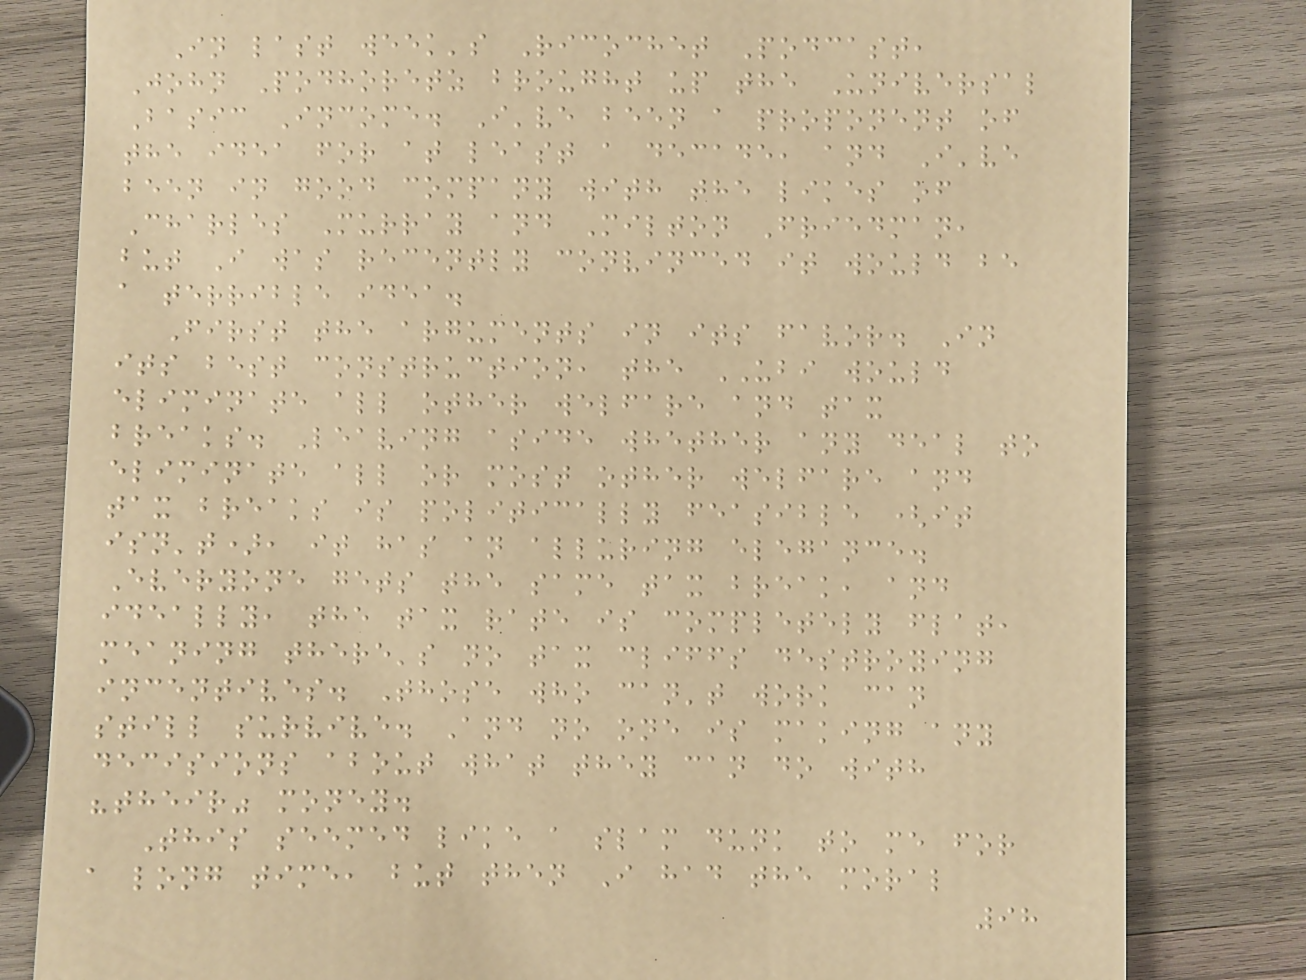In last week's Ricochet Podcast,
John Podhoretz brought up the Universal
Basic Income. I've been a proponent of
the idea for at least a decade, and I've
been in good company with the likes of
Charles Murray and Milton Friedman,
but I was recently convinced it would be
a terrible idea.
First the arguments in its favor. In
its best construction, the UBI would
eliminate all other welfare and tax
breaks. Leaving aside whether any deal to
eliminate all or most other welfare and
tax breaks is politically feasible (it
isn't), it has an alluring elegance.
Everyone gets the same tax break, and
ideally, the tax rate is completely flat,
meaning there's no tax cliffs destroying
incentives. Those who can't work can
still survive. And no one is making any
decisions about what they can do with
"their" money.
This seemed like a slam dunk to me for
a long time, but then I had the moral
98
